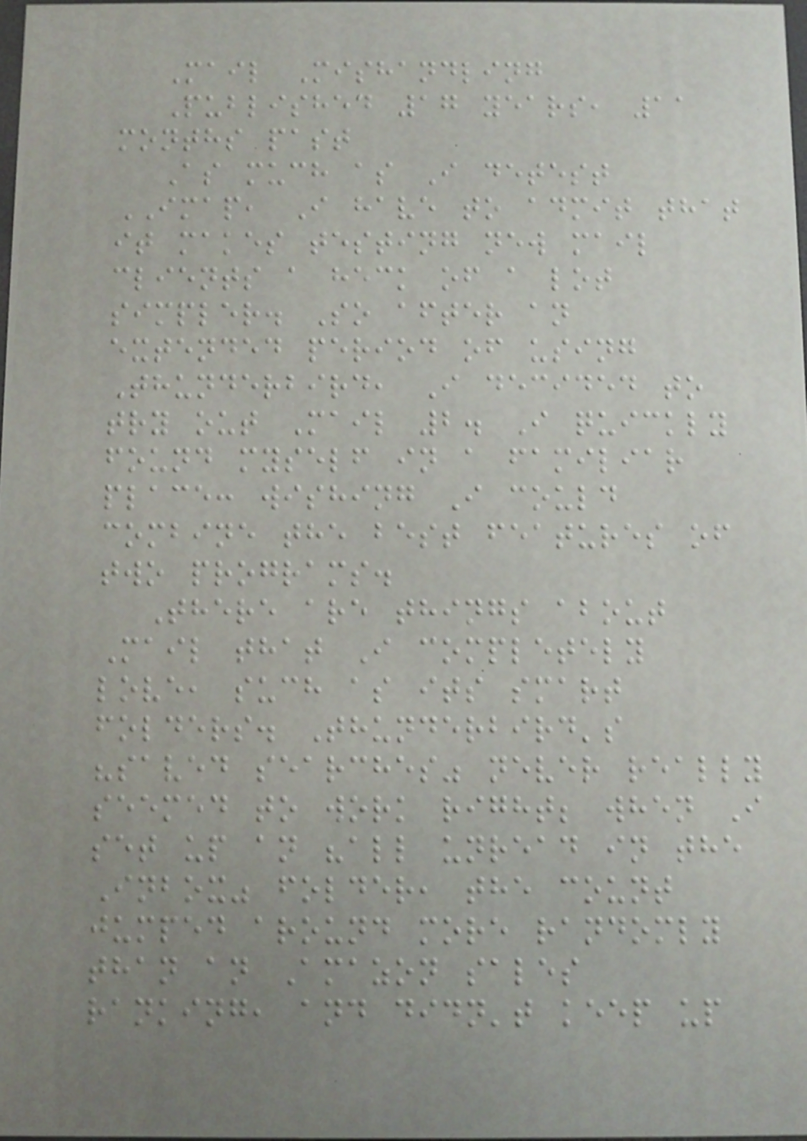Mail Mishandling
Published 17 years, 11
months past
As much as I detest
IMAP, I have to admit that
it makes testing new mail
clients a heck of a lot
simpler. So after an
extended period of using
Thunderbird, I decided to
try out Mail 2. I quickly
found myself in a familiar
place: wishing I could
combine the best features of
two programs.
There are things about
Mail that I completely
love, such as its smart
folders. Thunderbird's
"saved searches" never really
seemed to work right; when I
set up an "all unread in the
Inbox" folder, the count
jumped around more randomly
than an Amazon sales
ranking, and didn't keep up
